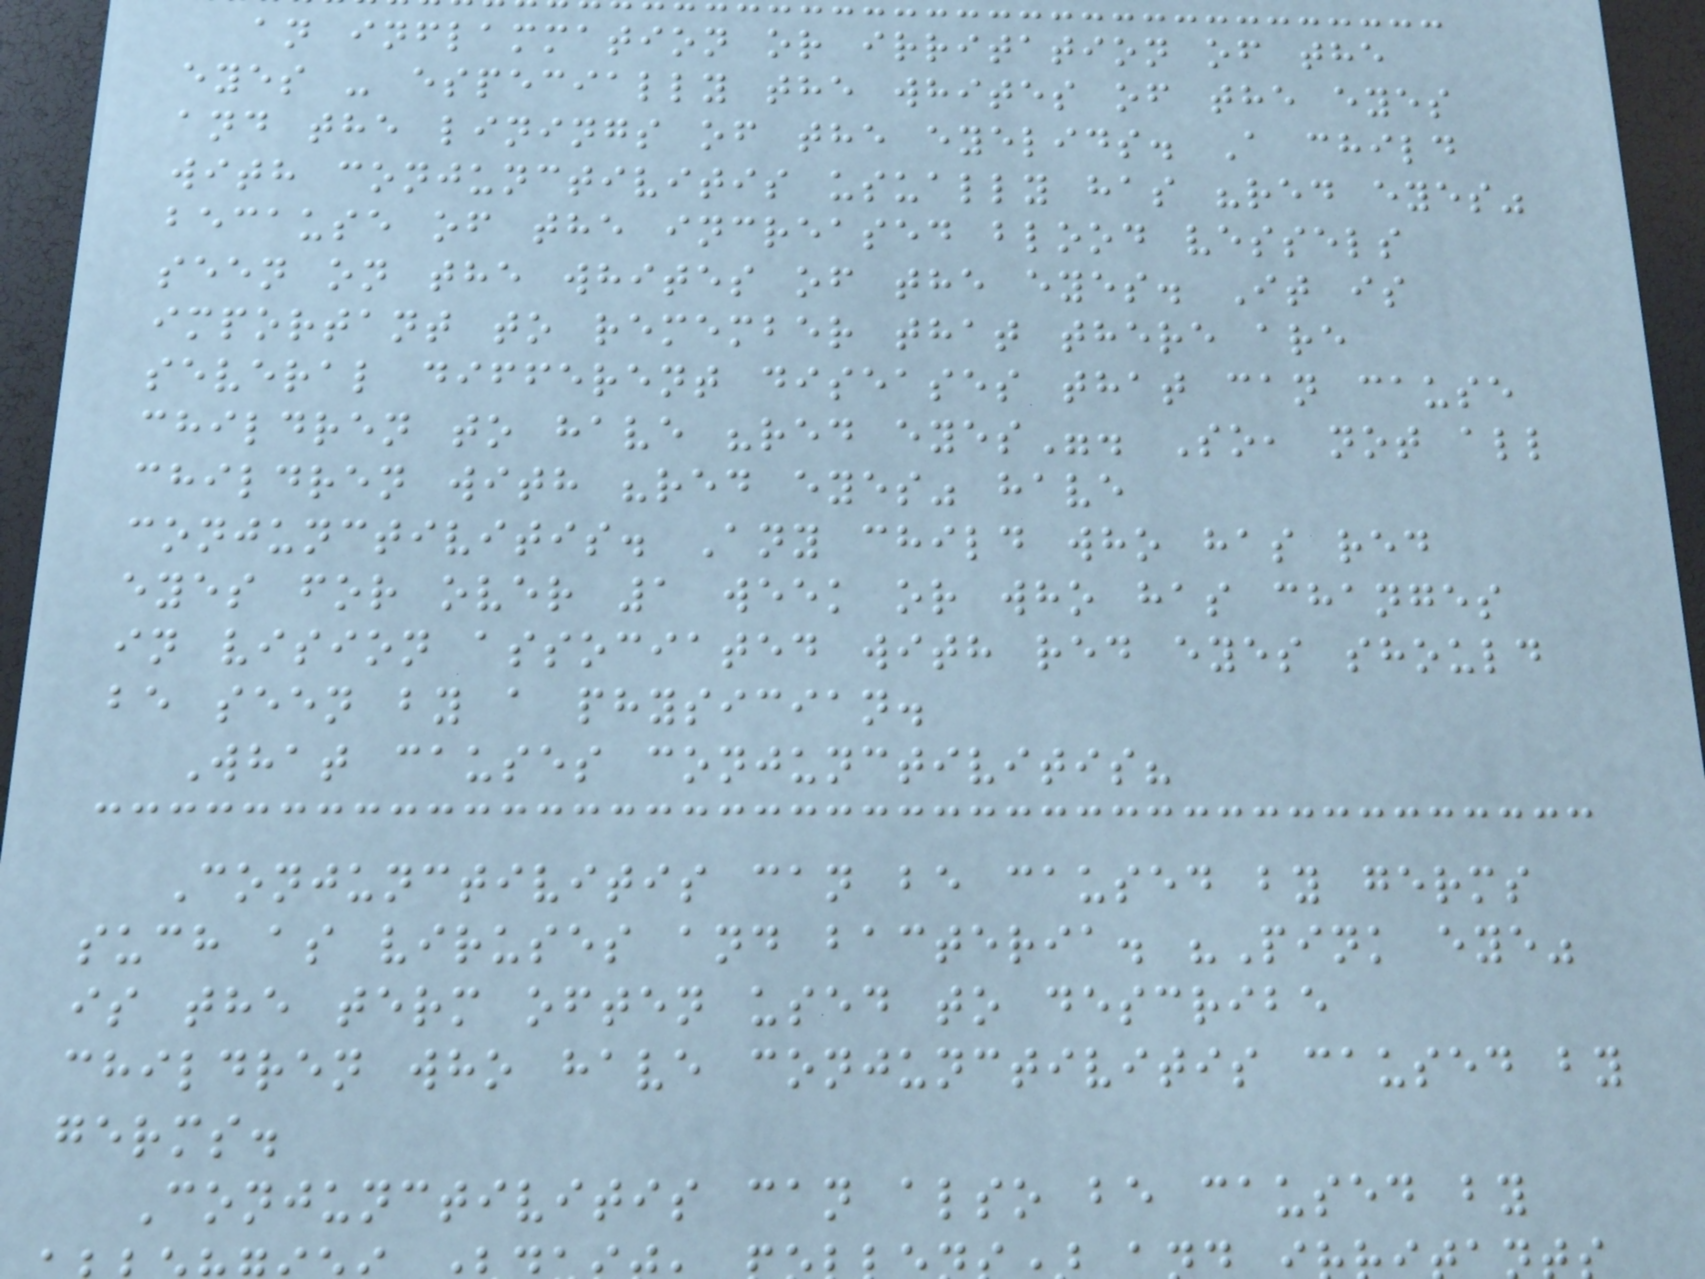an inflammation or irritation of the
eyes - especially the whites of the eyes
and the linings of the eyelids. A child
with conjunctivitis usually has "red eyes"
because of the increased blood vessels
seen on the whites of the eyes. It is
important to remember that there are
several different diseases that can cause
children to have "red eyes". So, not all
children with "red eyes" have
conjunctivitis. Any child who has red
eyes for over 1 week or who has changes
in vision associated with red eyes should
be seen by a physician.
What causes conjunctivitis?
Conjunctivitis can be caused by germs
such as viruses and bacteria. "Pink eye"
is the term often used to describe
children who have conjunctivitis caused by
germs.
Conjunctivitis can also be caused by
